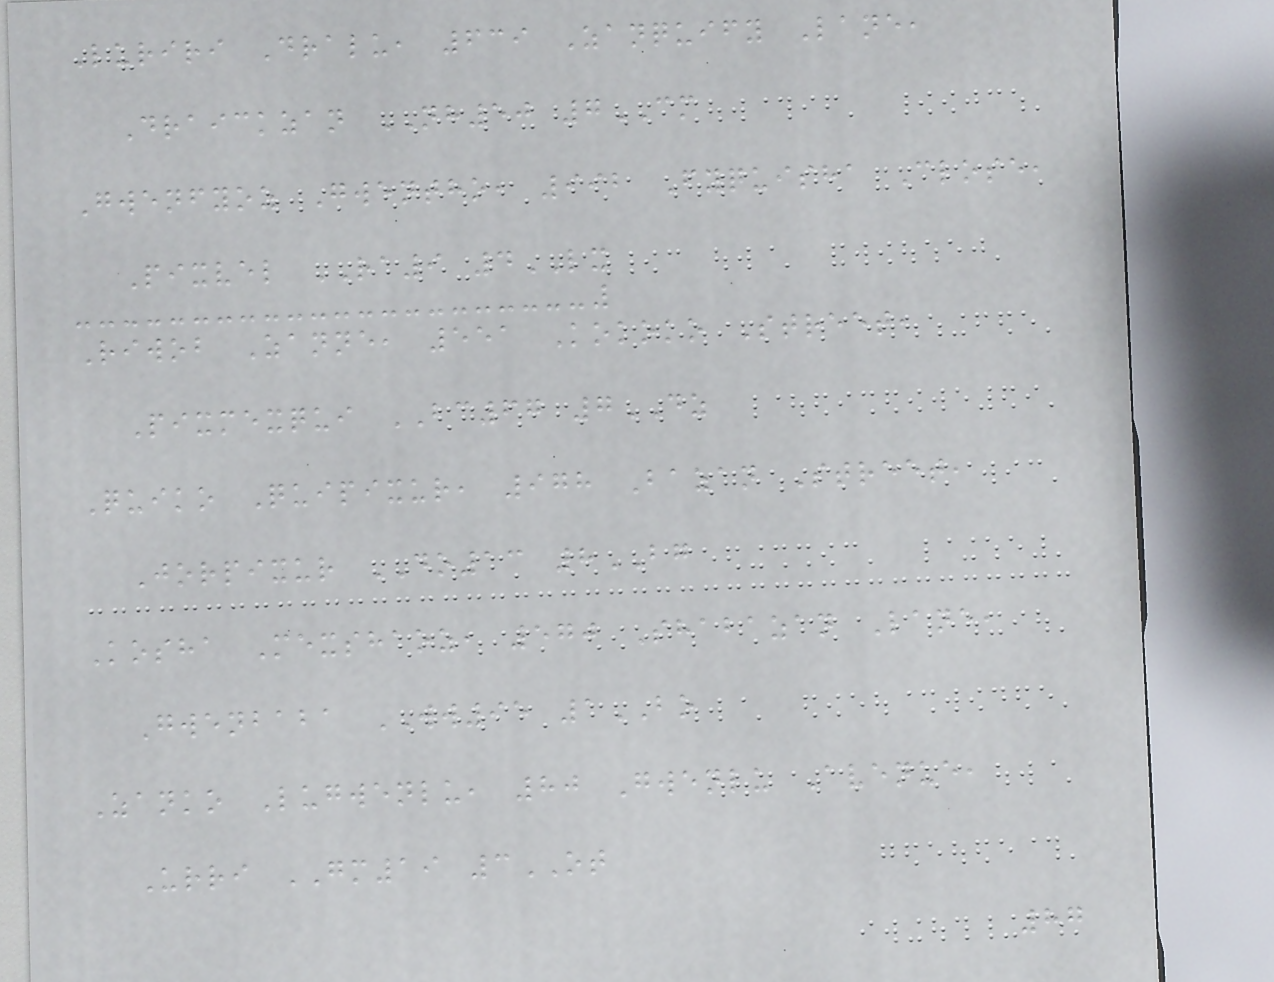Luriri Dralu, 639 Zanquify Lane,
Draickzan NH50 7CM
Gwenfyoz Gwentho, 992 Fyquisha Close,
Pixvel RA9 4LX
Riwob Zanne, 551 Kokoko Street,
Pixmexqui BC67 7DZ
Quiko Quipixur, 978 Bazan Street,
Jorpixur DO13 8BG
Kosha Mexshaoz, 570 Shabazan Lane,
Gwenbaba WW95 1BO
Zanko Lugwenlu, 80 Gwenlu Avenue,
Urri GM19 3OT
87
